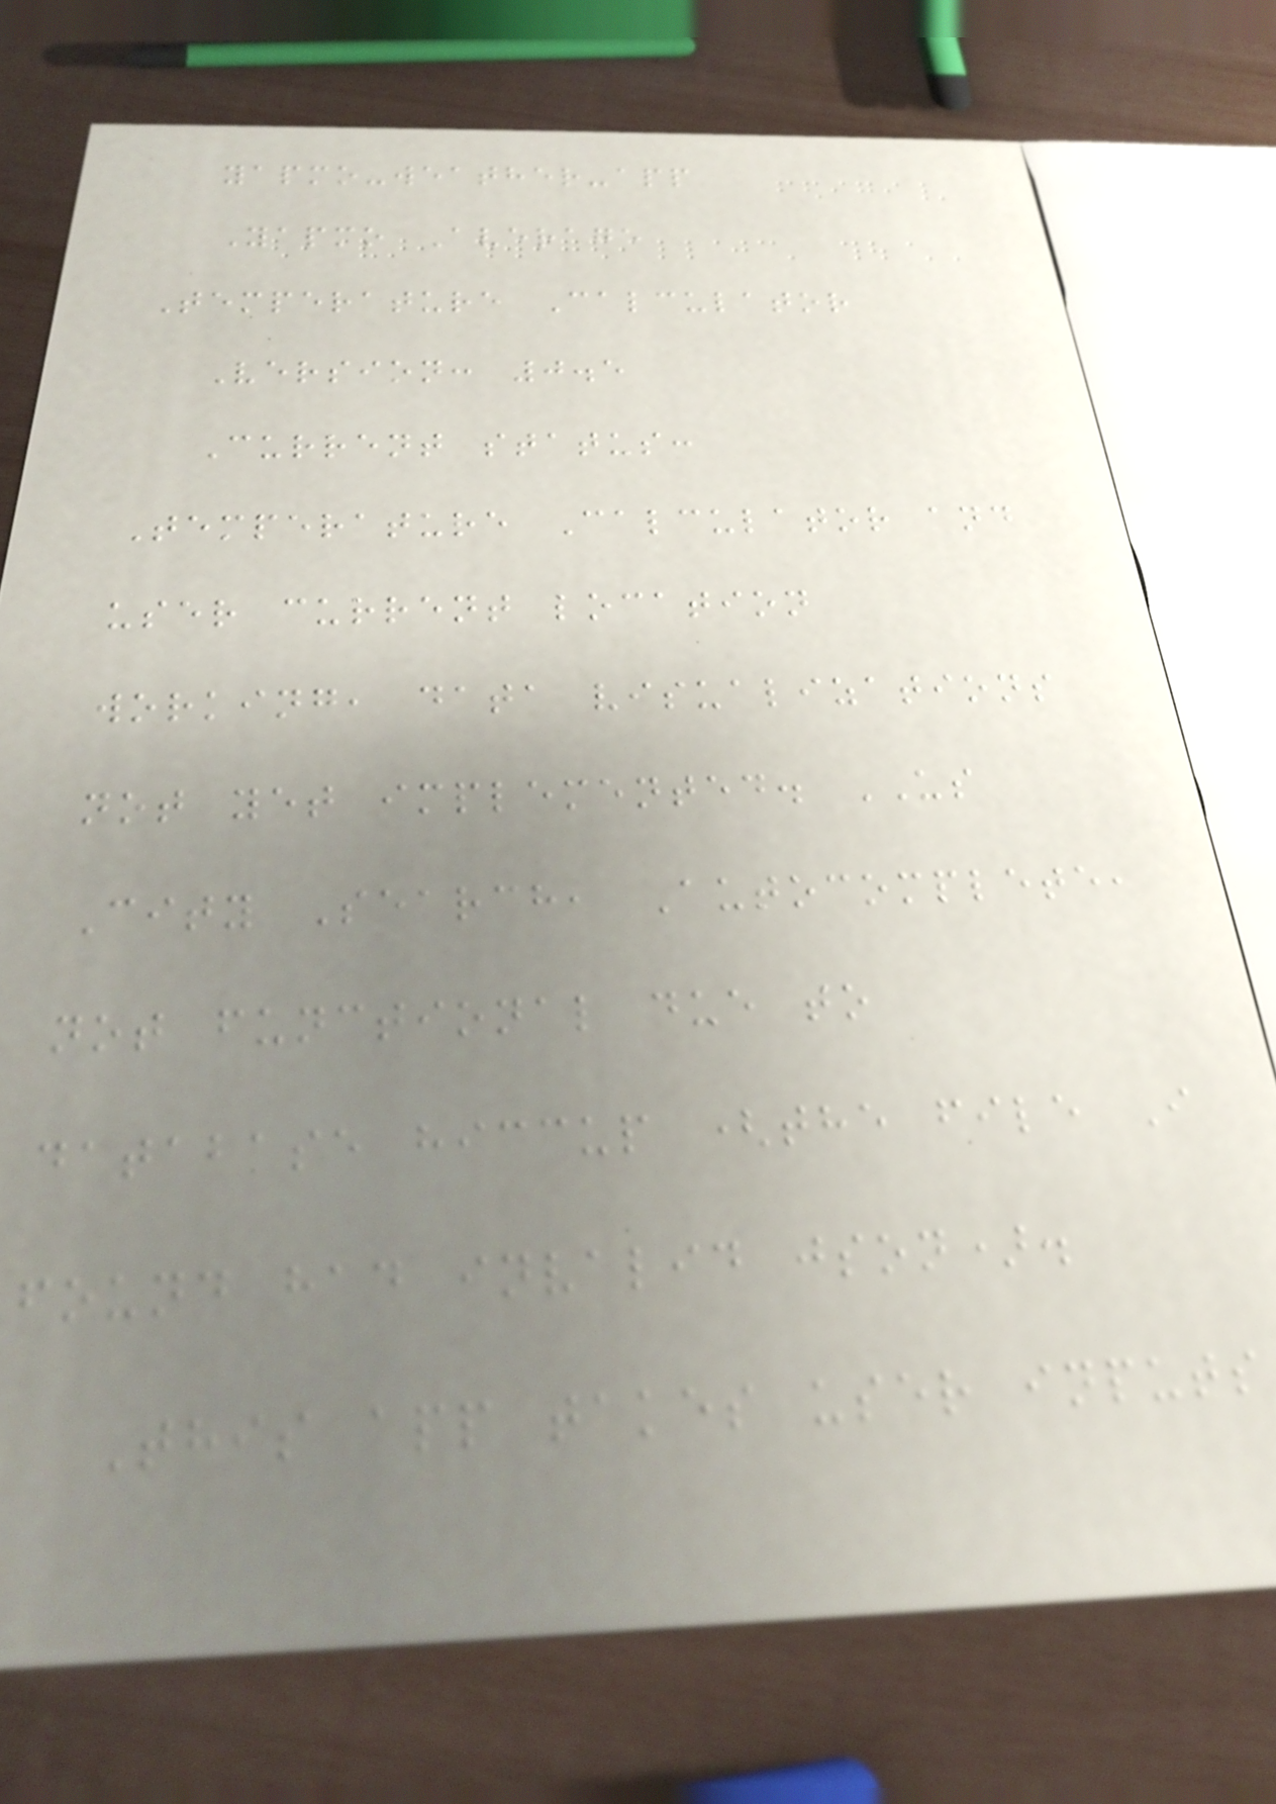yapmo-weather-app
Yapmo Average
Temperature Calculator
Version: 0.5
Current status:
Temperature Calculator and
user current location
working, data visualizations
not yet implemented. US
City Search, Autocomplete,
not functional due to
database hiccup (the file I
found had invalid json).
This app takes user inputs
